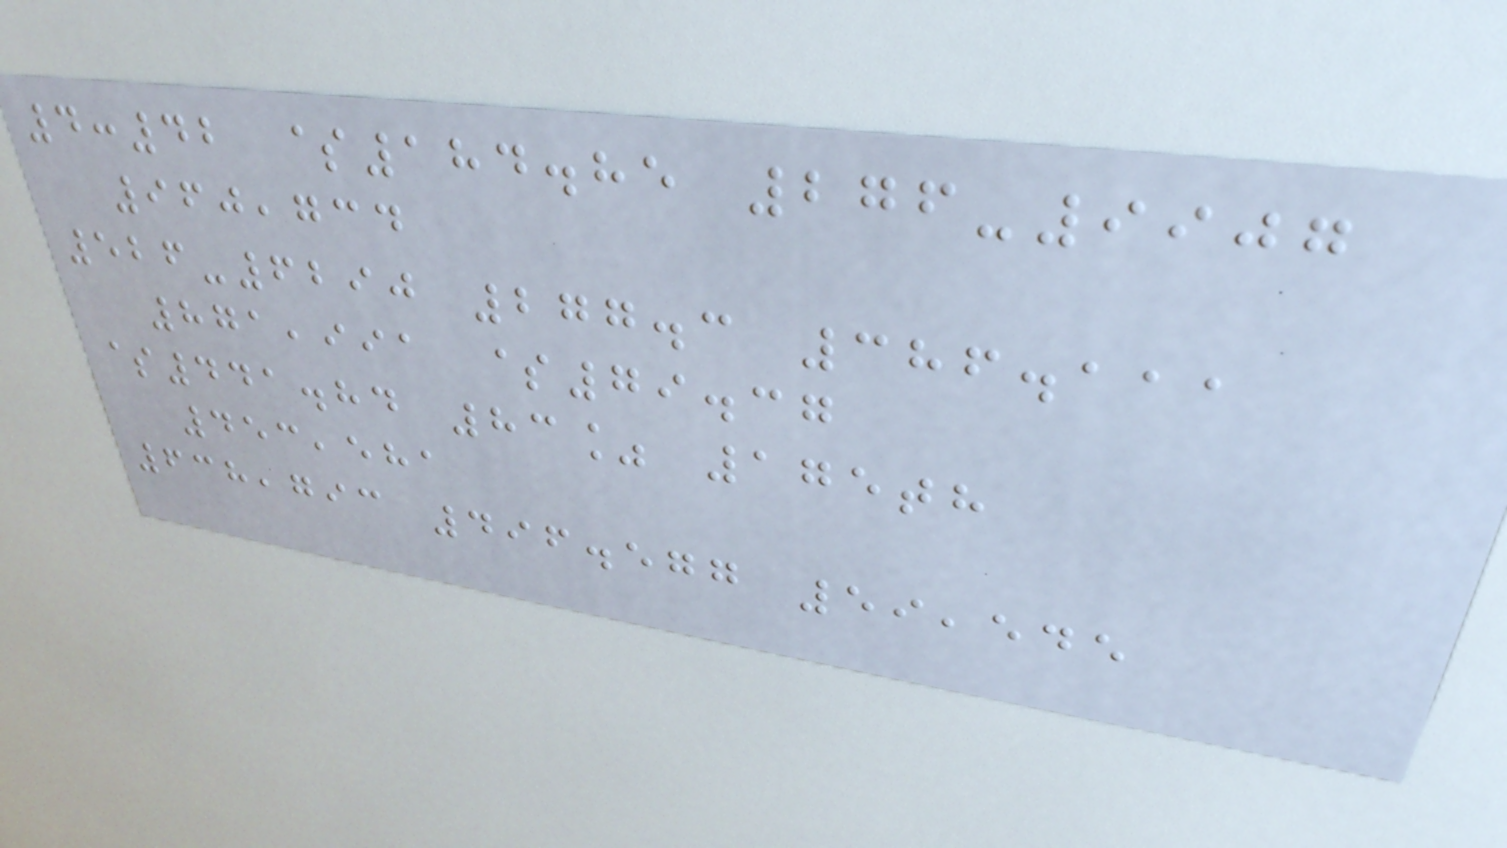4:42 $184.85 276-9907
960,734
526-6290 277.3 386.111
871,991 $79.37
$441.84 83% 175th
453,581
638,793 496.577 59,545
